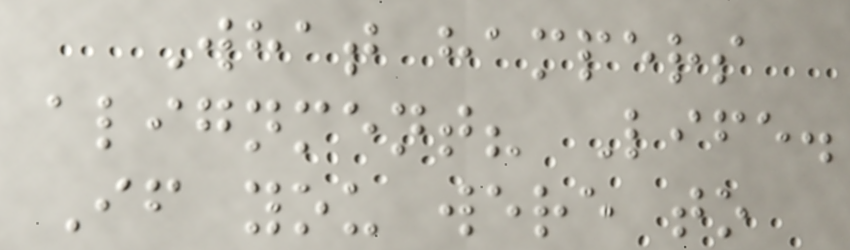What hampers
alignment? Life.
If you were to
